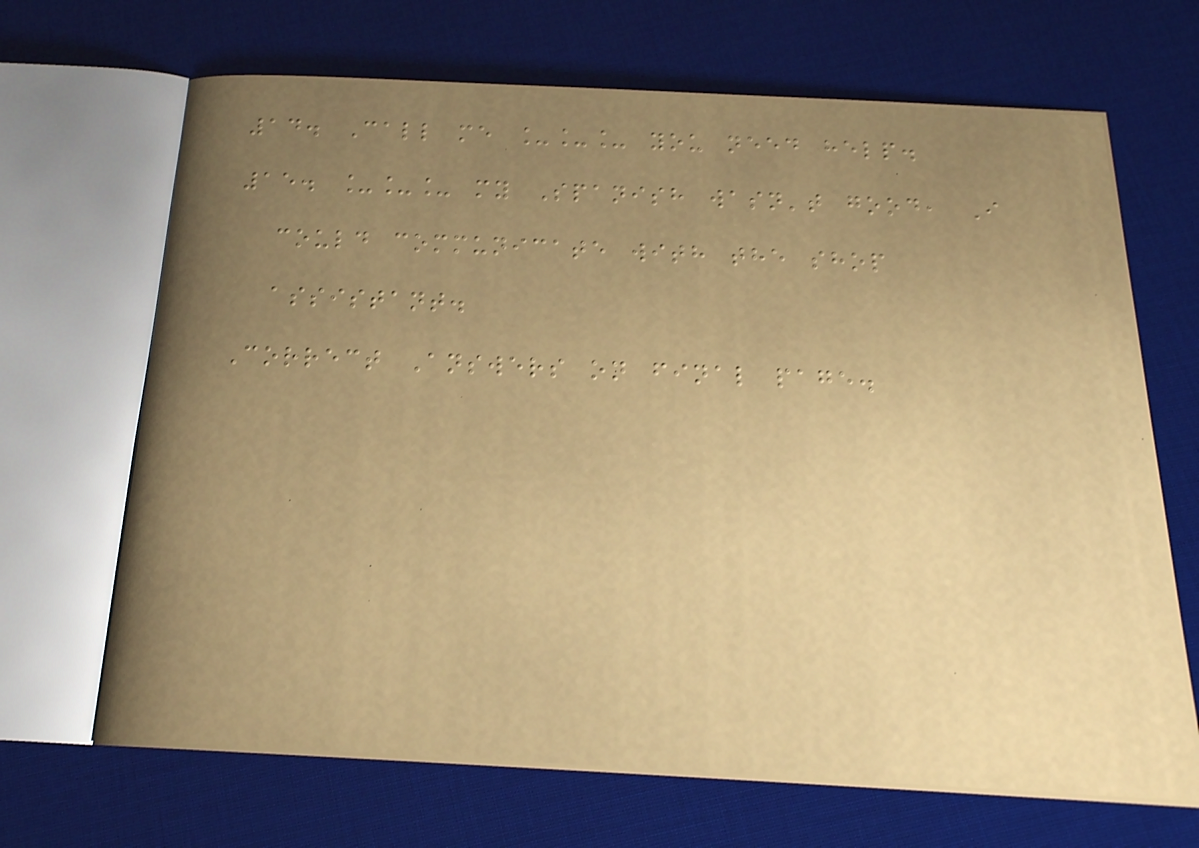14. Call me ___ you need help.
15. ___ my Spanish wasn't good, I
could communicate with the shop
assistant.
Correct Answers on final page.
